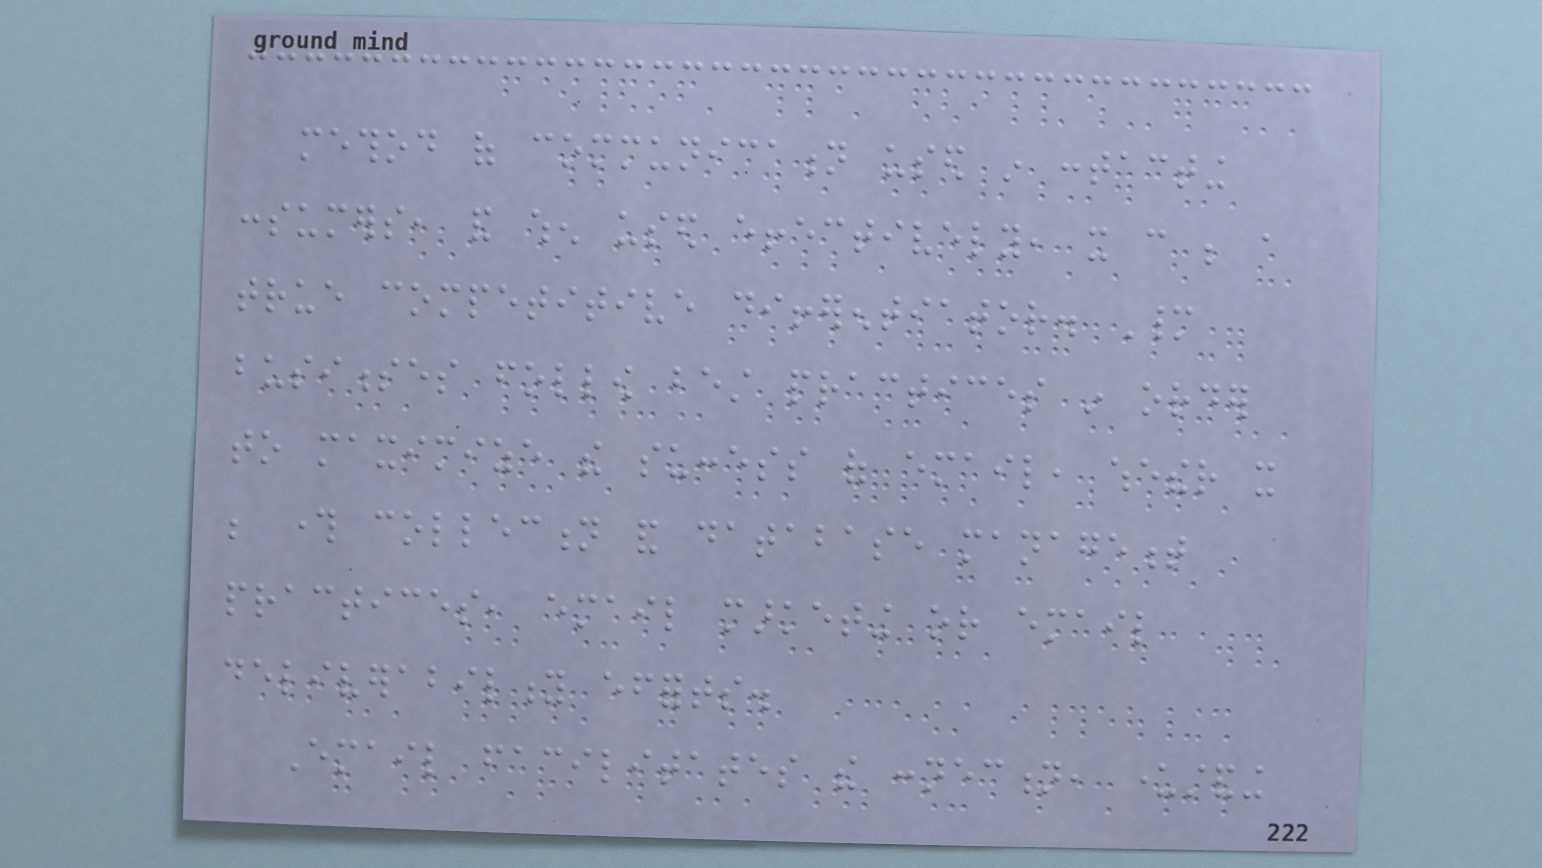method of communication used in contacting
consumers, and when used effectively, it can be a
true competitive differentiator. Many
businesses follow best practices in order
to maximize the success of email, whether it
be through collection and database management
practices, email marketing or email
deliverability efforts.
Email facilitates the connection, understanding
